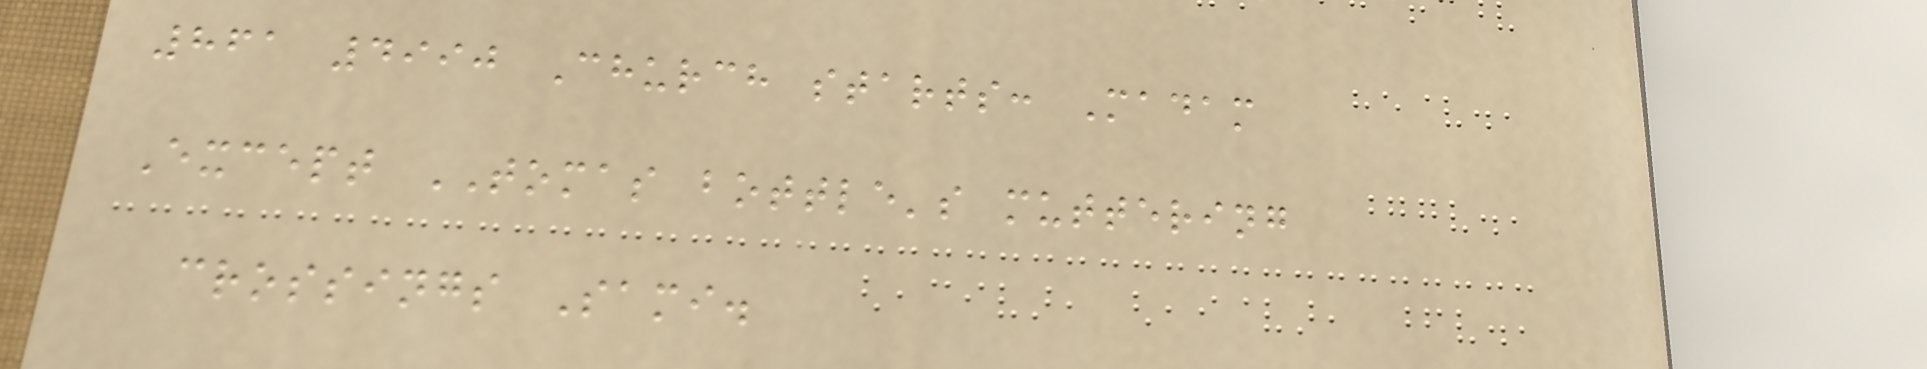861 4990 Church starts: Madam
Except TOMAS bottle's muttering
crossings Sami.
